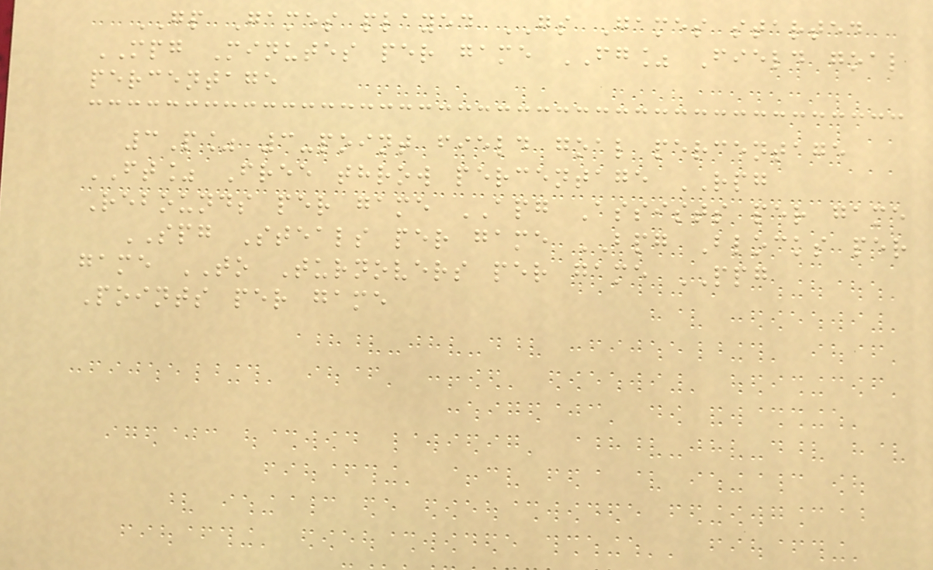GP Games played GS Games started
MPG Minutes per game FG% Field goal
percentage
3P% 3-point field goal percentage
FT% Free throw percentage RPG
Rebounds per game APG Assists per game
SPG Steals per game BPG Blocks per
game TO Turnovers per game PPG
Points per game
